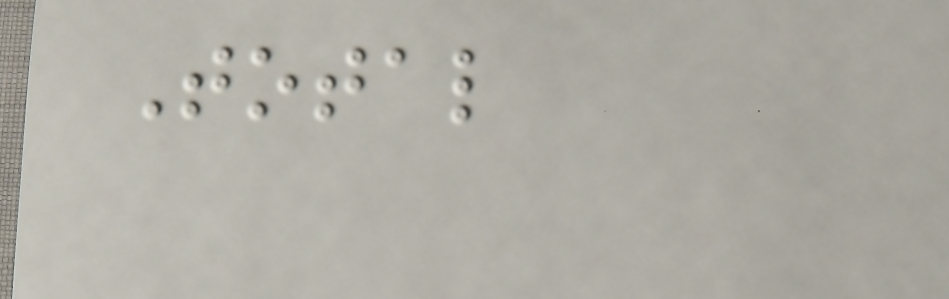Total
